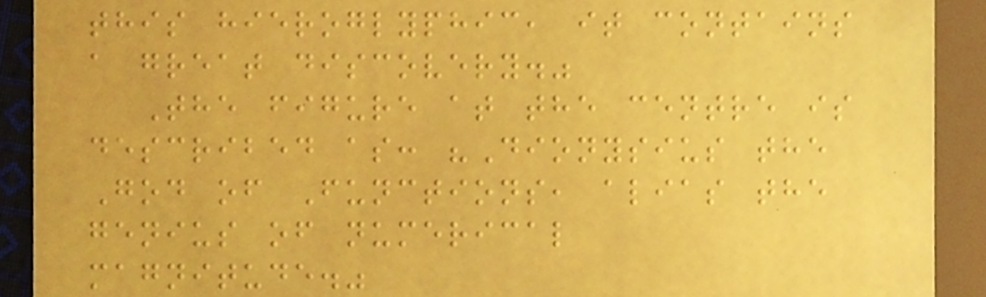this hieroglyphic, it contains
a great discovery."
The figure at the centre is
described as: "Dionysius the
God of Functions, alias the
genius of numerical
magnitude."
